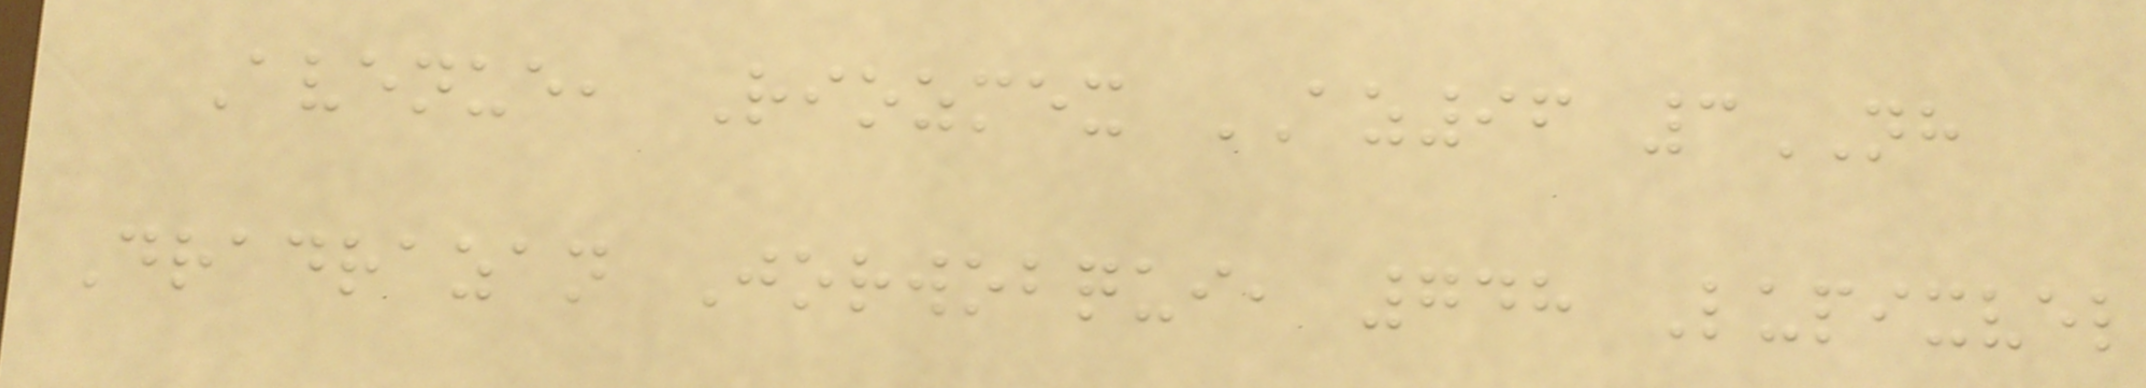Avenue, Riozmex AZ96 3NH
Dradrazan Jorwobqui, 748 Lupixvel
